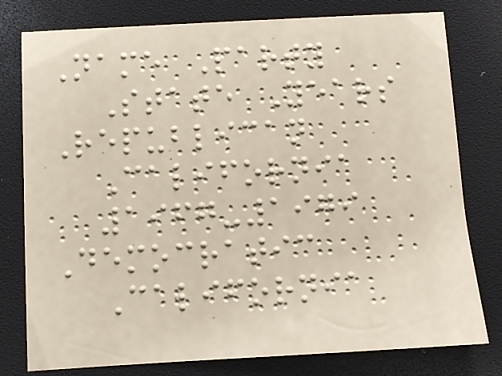Name Party
State Years
Republican
California
1967-1979
Democratic
California
